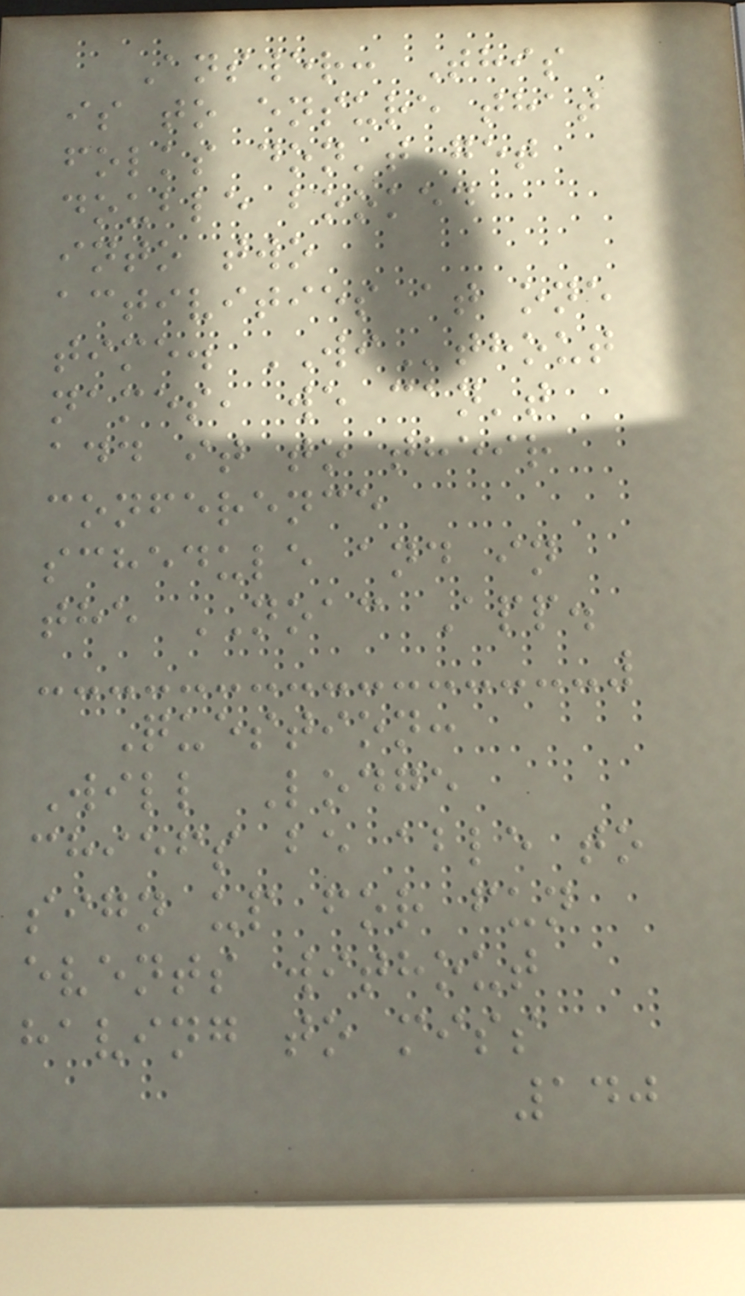Answer: This
is to ensure that
folks don't get
double booked
into two
activities at one
time. WIthout
names, we can't
add it to their
conference
schedule and in
the NOAC App.
Question:
Will Lodge
chiefs be able to
sign up for fun
events without
having to miss
140
